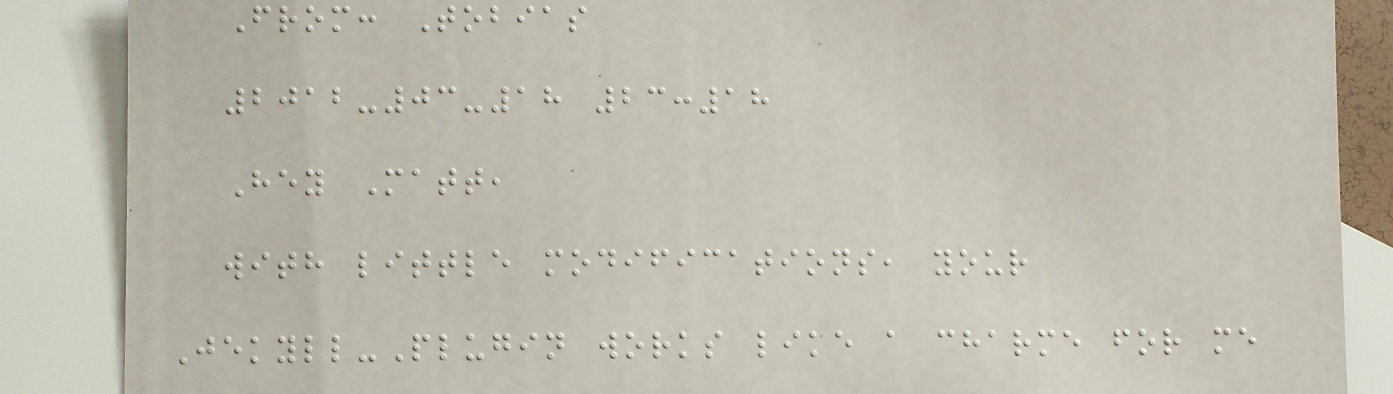From: Tobias
2012-03-18 23:18
Hey Matt,
with little modifications, your
Jekyll-Plugin works like a charme for me
